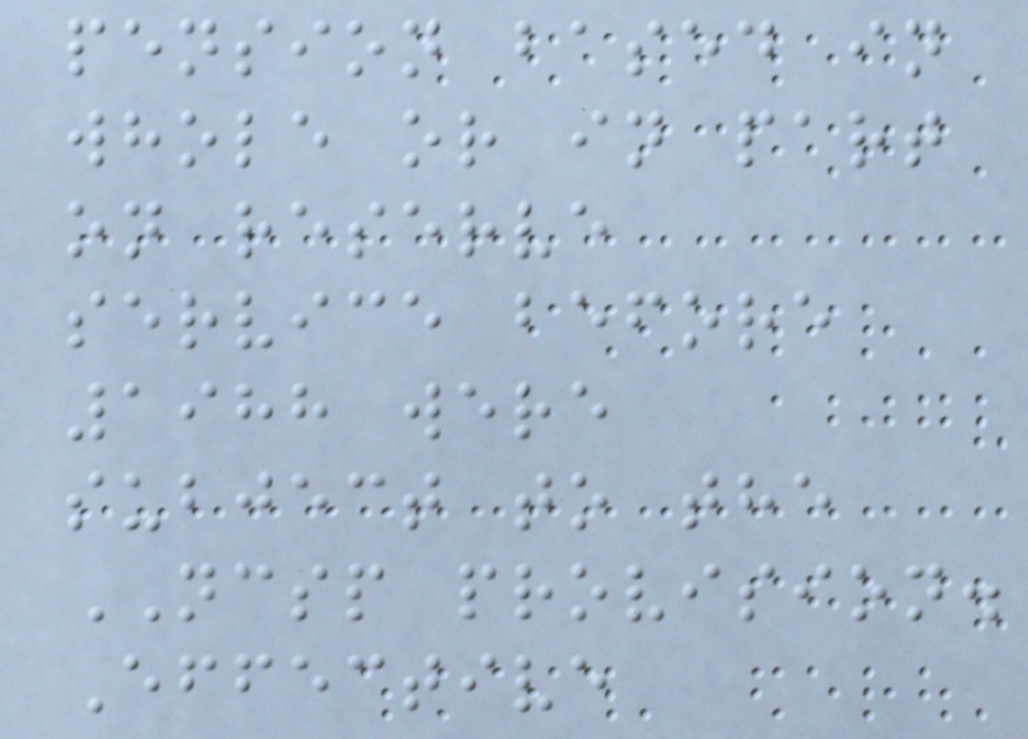pension based in
whole or in part
on reserve
service before
1988 were
subject to the
NCSP provision.
Effective
